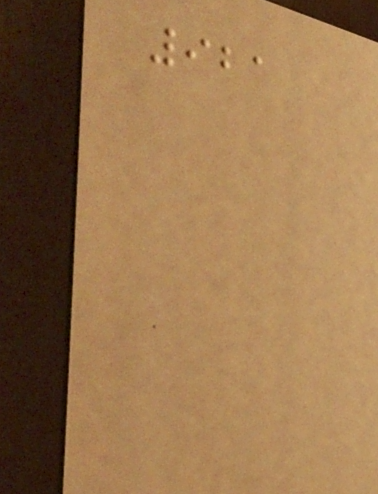921
